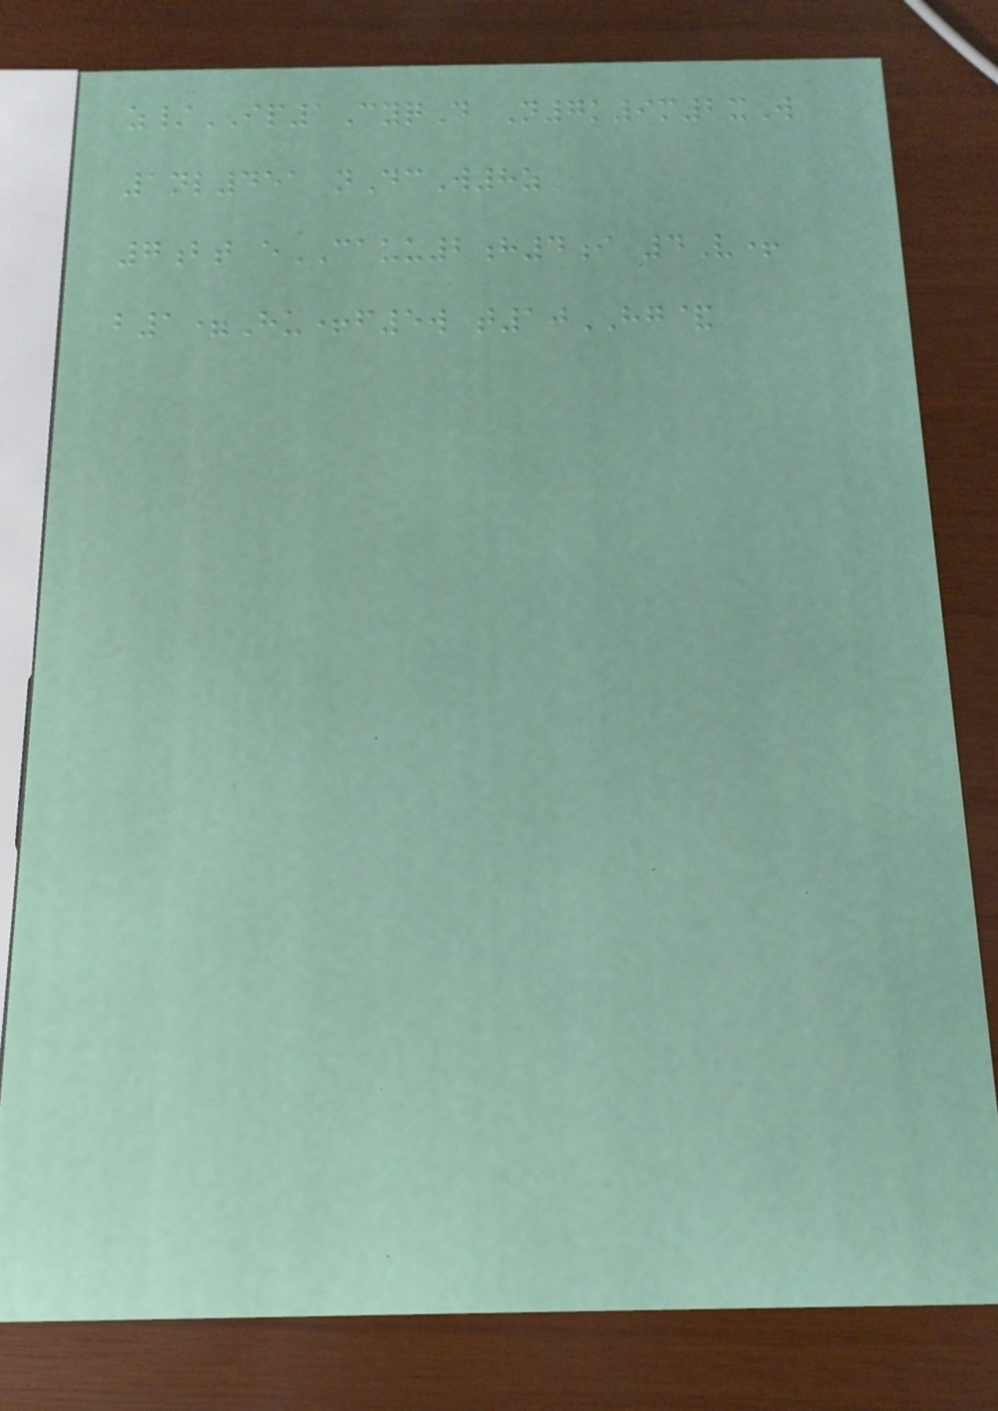z/IP1CyqD N7k9m2xW
1nl451 nDcW8z
7bt eCAUU2h4i 4V+
b1=Hu+f5w t10HG&
